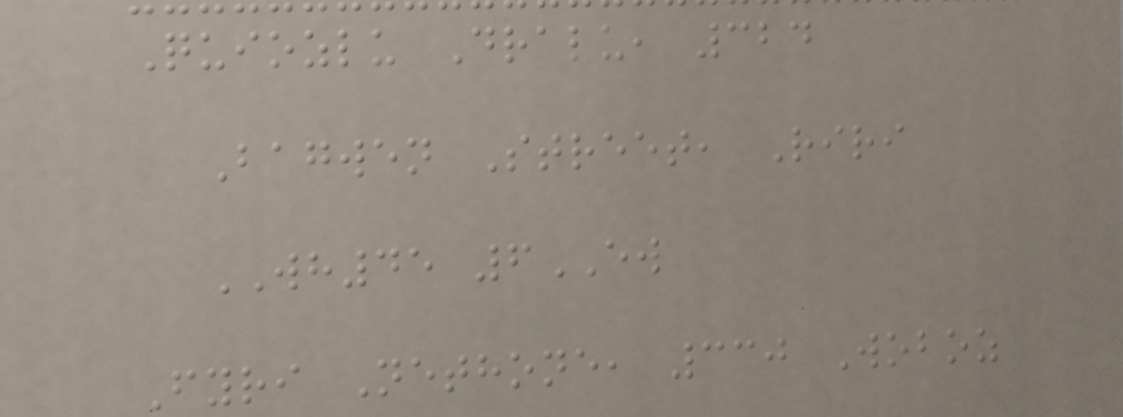Quiozlu Dralu, 324
Bagwen Street, Riri
WH45 6EW
Fyri Nethone, 330 Woboz
